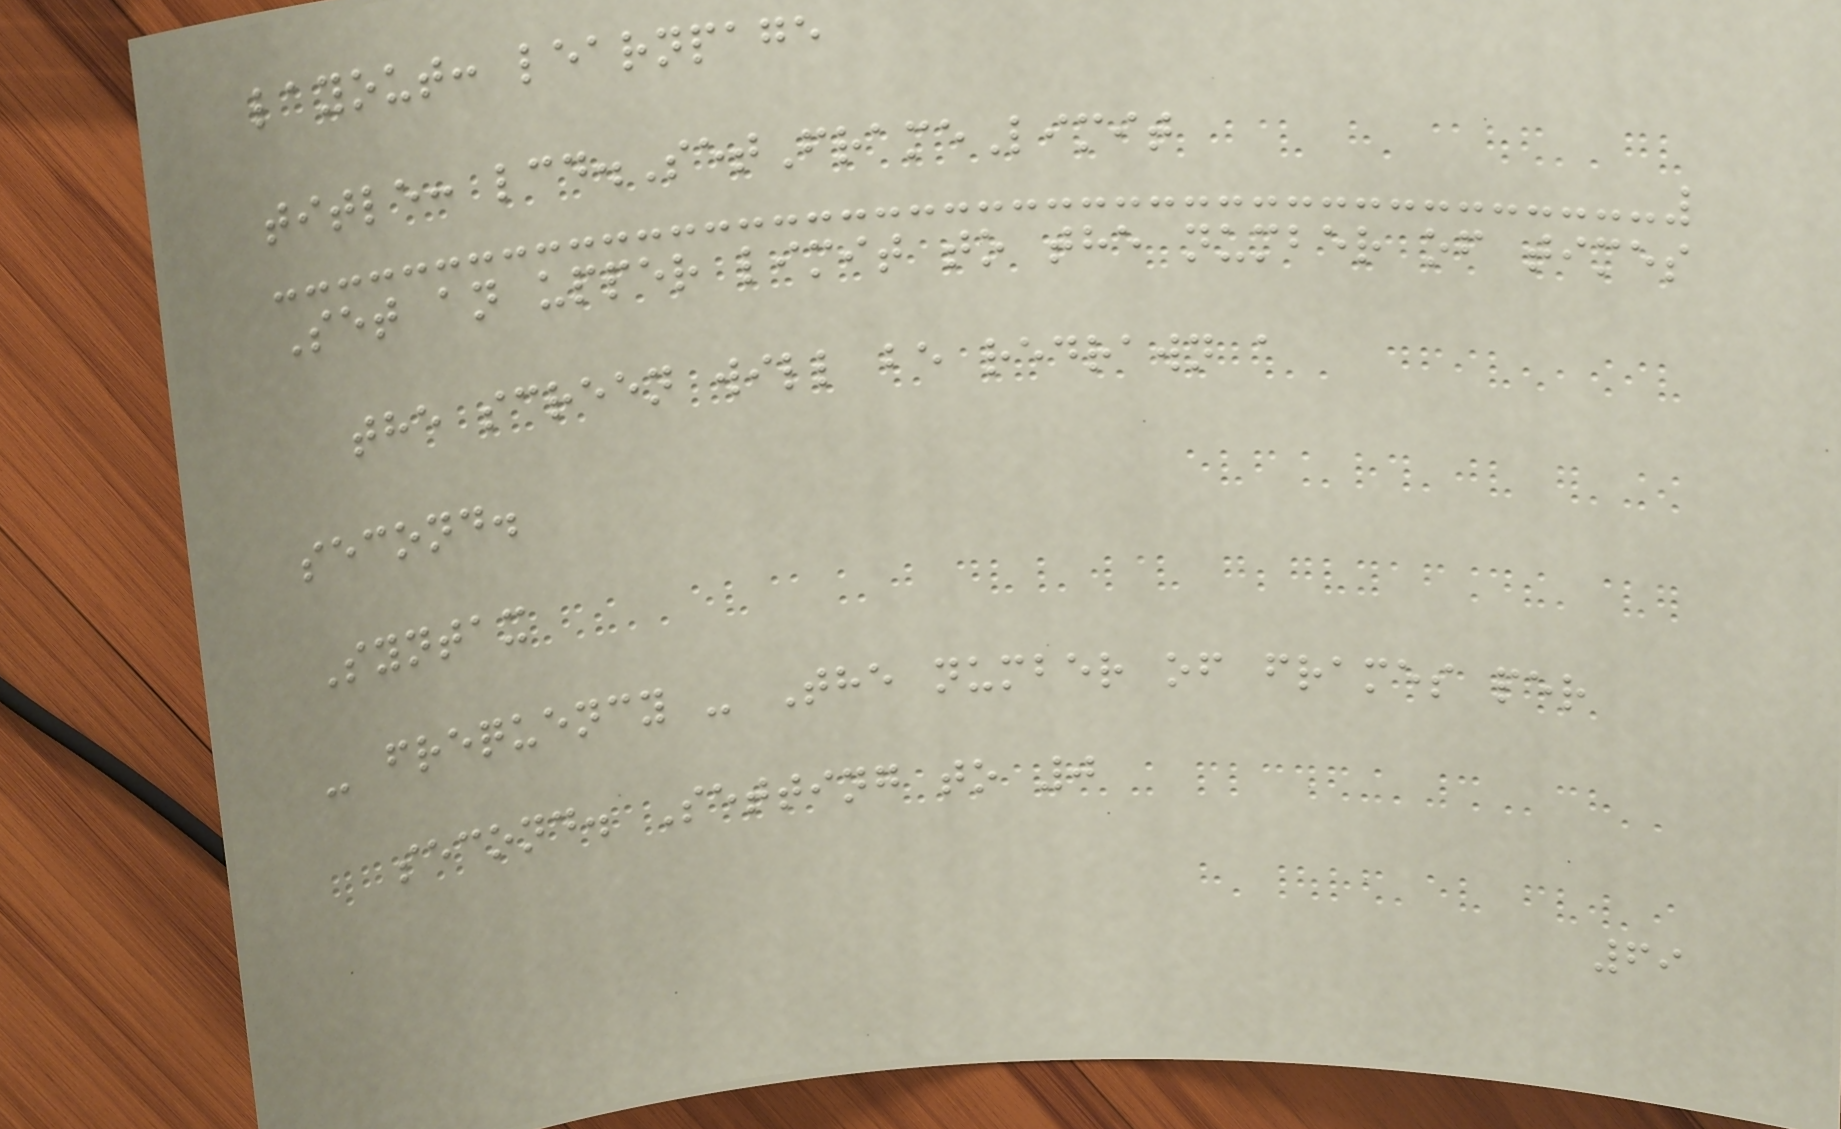layout: learnpage
title: lcd.SetFrameLimit
Set an upper limit to the number of times
the screen will be redrawn a
second.
Syntax
- frequency - The number of frames per
second. Setting to 0
69
